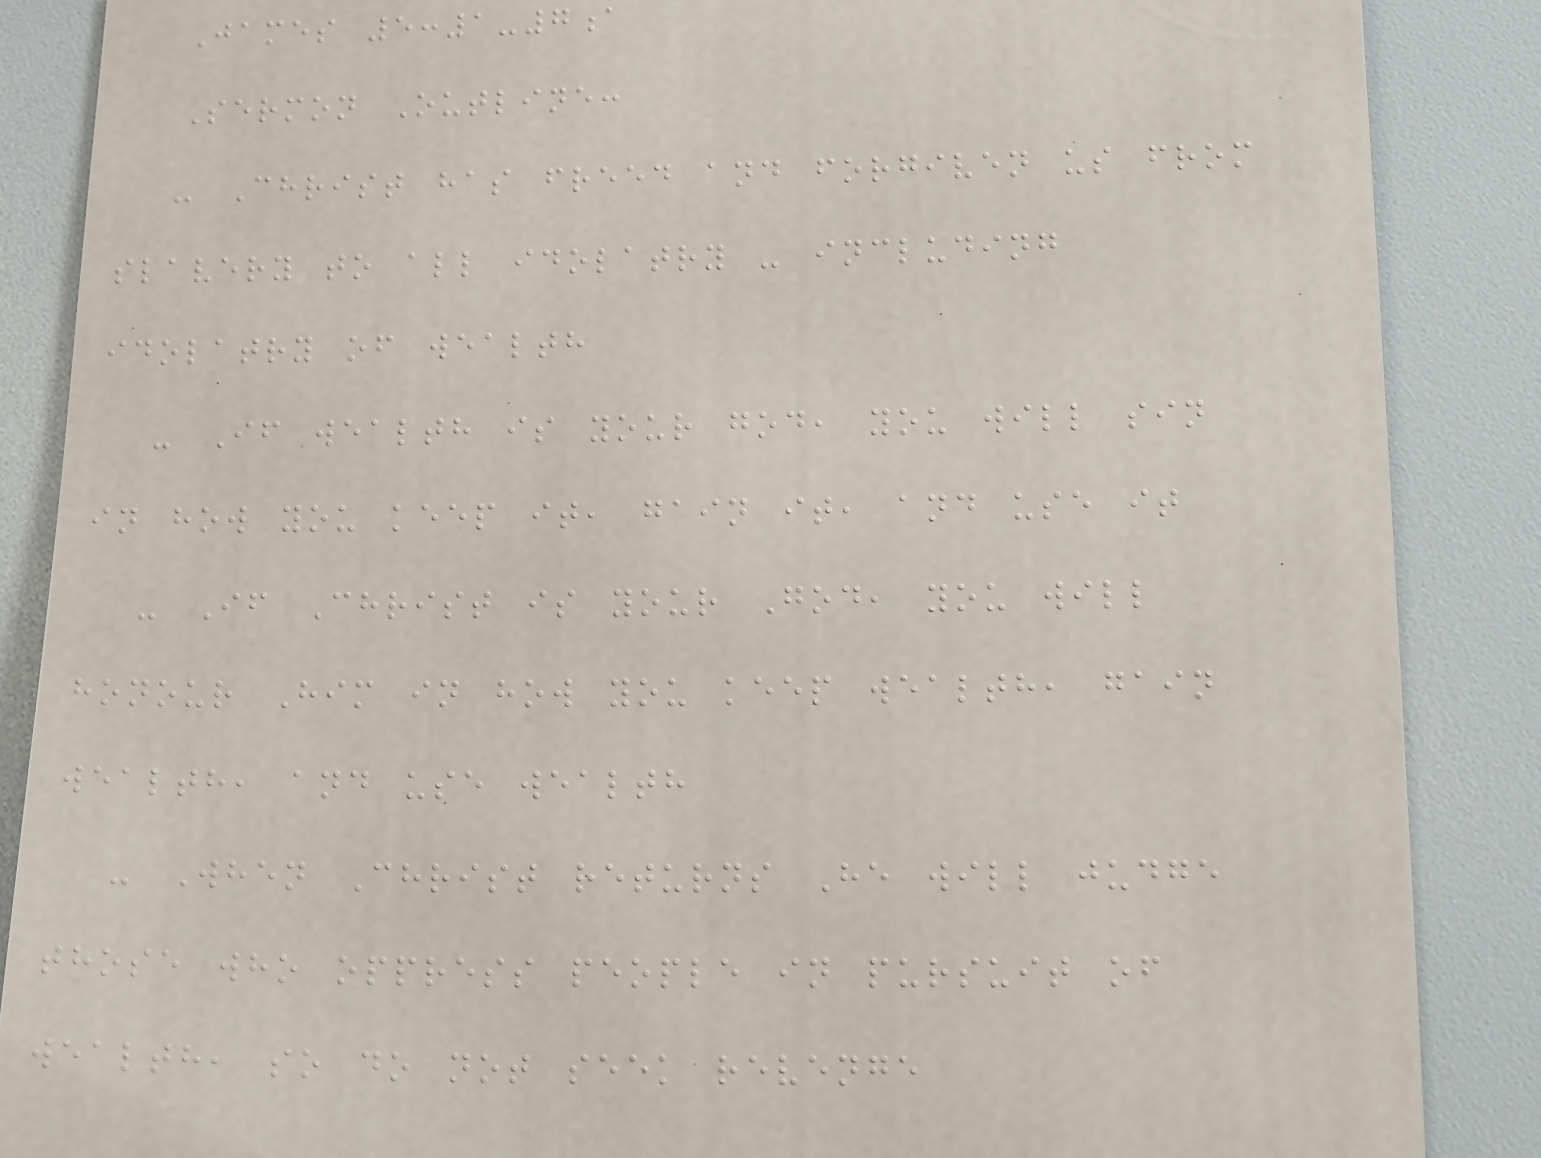James 5:1-7a
Sermon Outline:
- Christ has freed and forgiven us from
slavery to all idolatry - including
idolatry of wealth
- If wealth is your god, you will sin
in how you keep it, gain it, and use it
- If Christ is your God, you will
honour Him in how you keep wealth, gain
wealth, and use wealth
- When Christ returns He will judge
those who oppress people in pursuit of
wealth, so do not seek revenge
